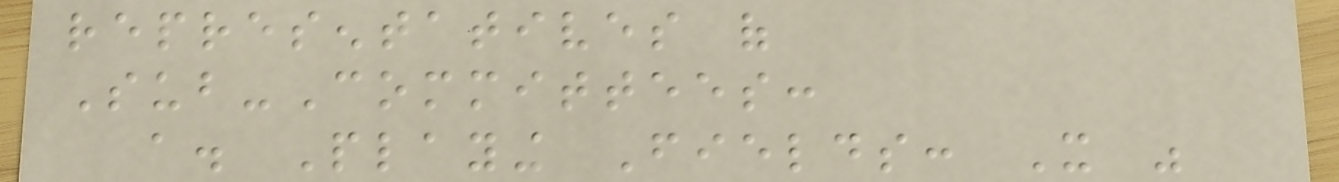representatives of
Sub-Committees:
a. Playing Fields: It was
